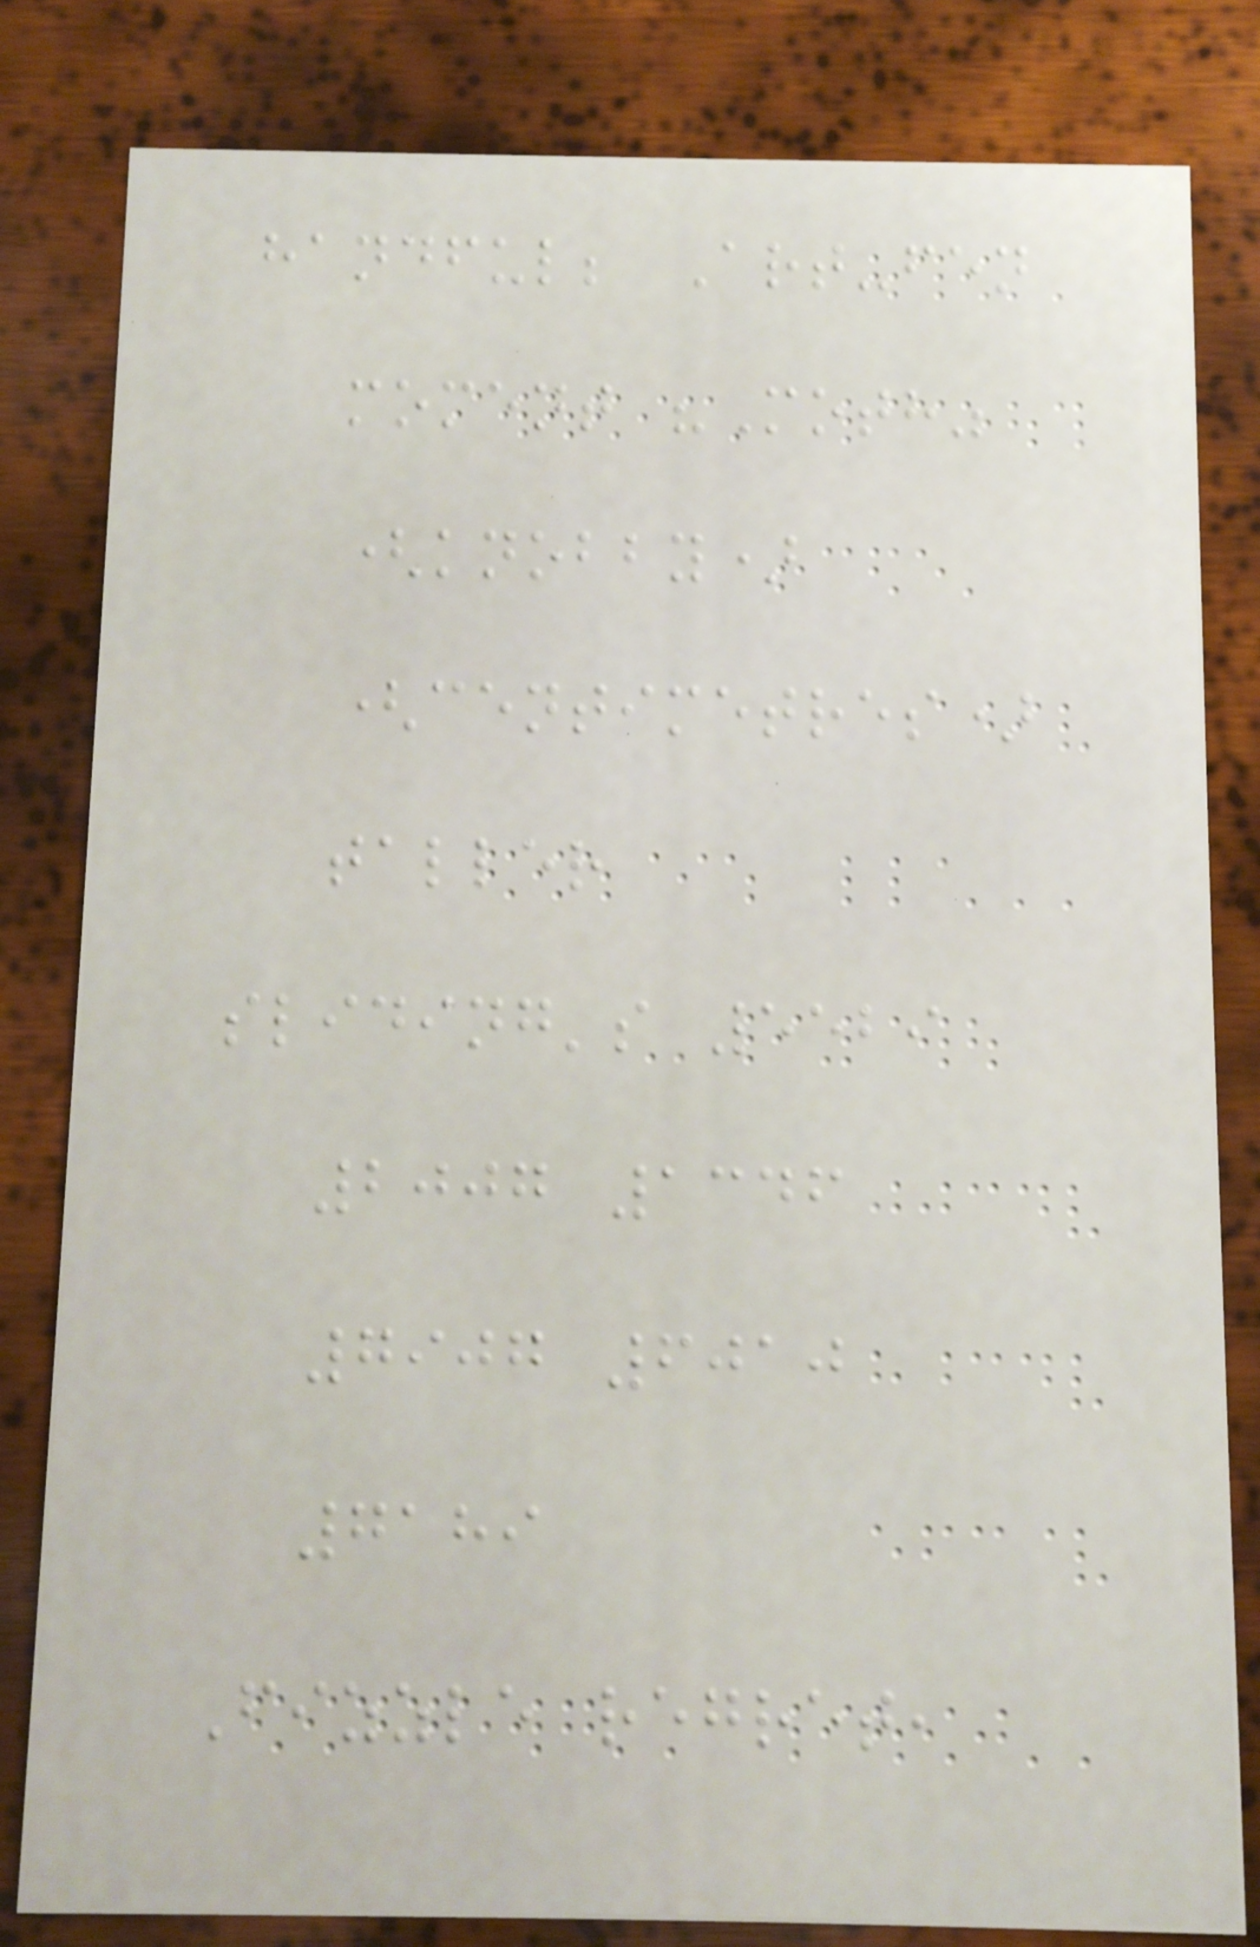handful; Art-fen
moment "Moth"
(knobby)
(centimetres)
taller
sliding's 5529
2007 1346
7907 6010
7189
Fizzle regret,
